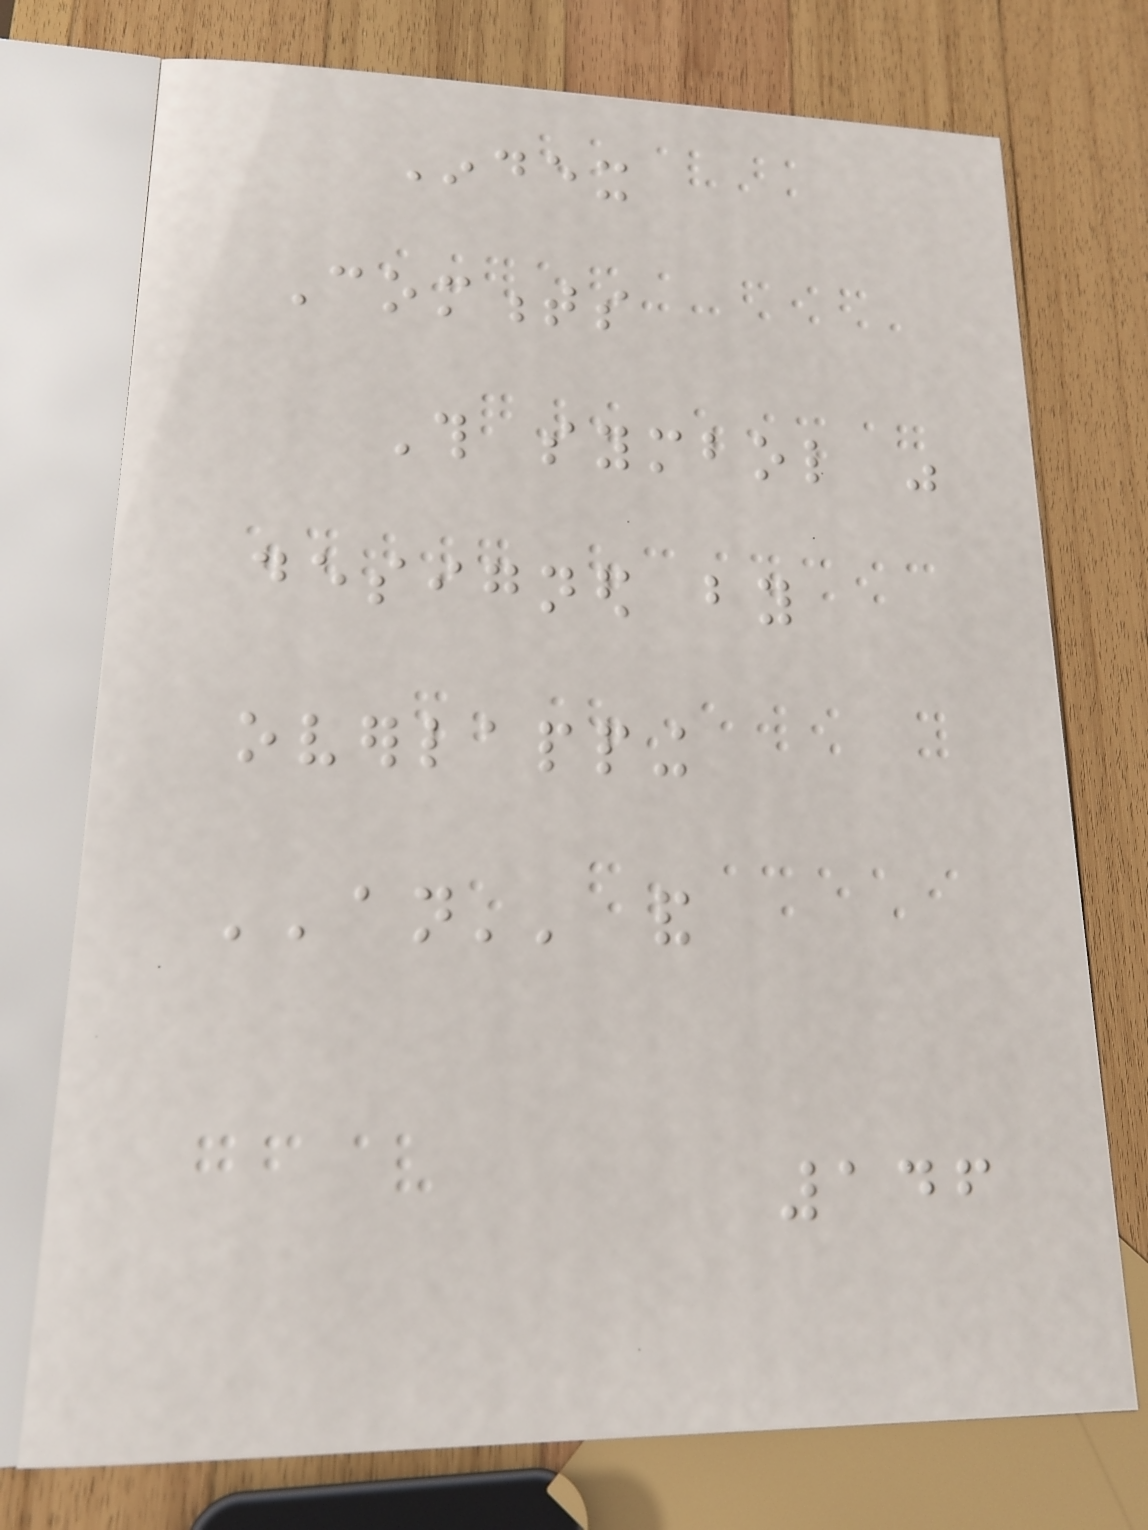Index
Comments
This symbol was
designed by
overlapping
''an'' and
146
